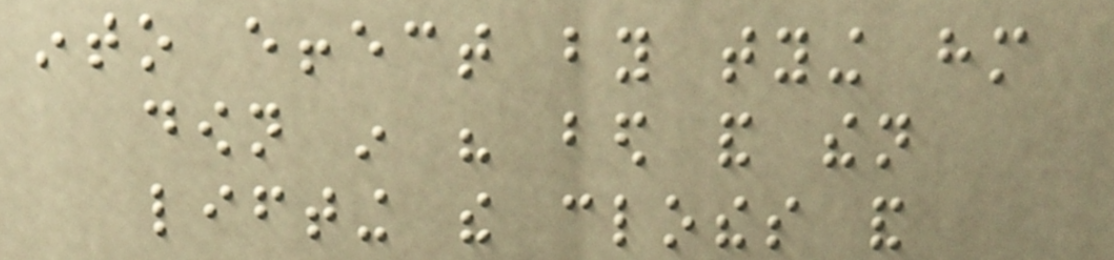into effect by tying him
down in his bed and then
lifting the clothes and
